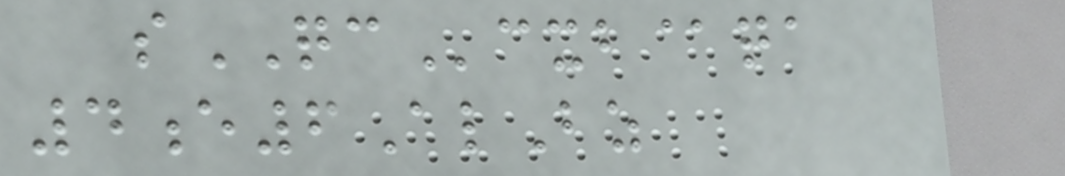sQCcxb@qa
4e6AlBz
